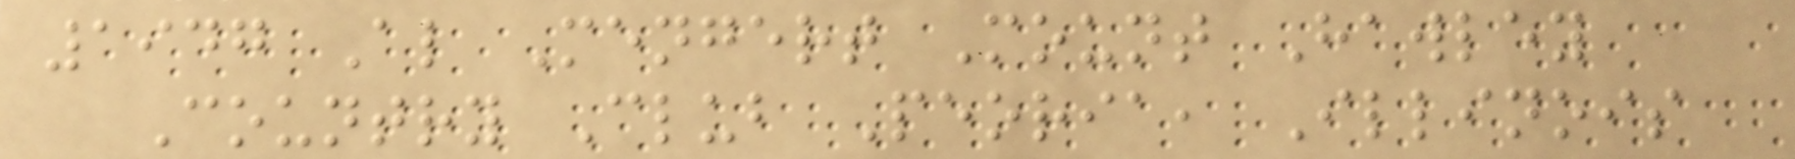1947 Al Mengert Mount Hawley
Country Club Peoria, Illinois
